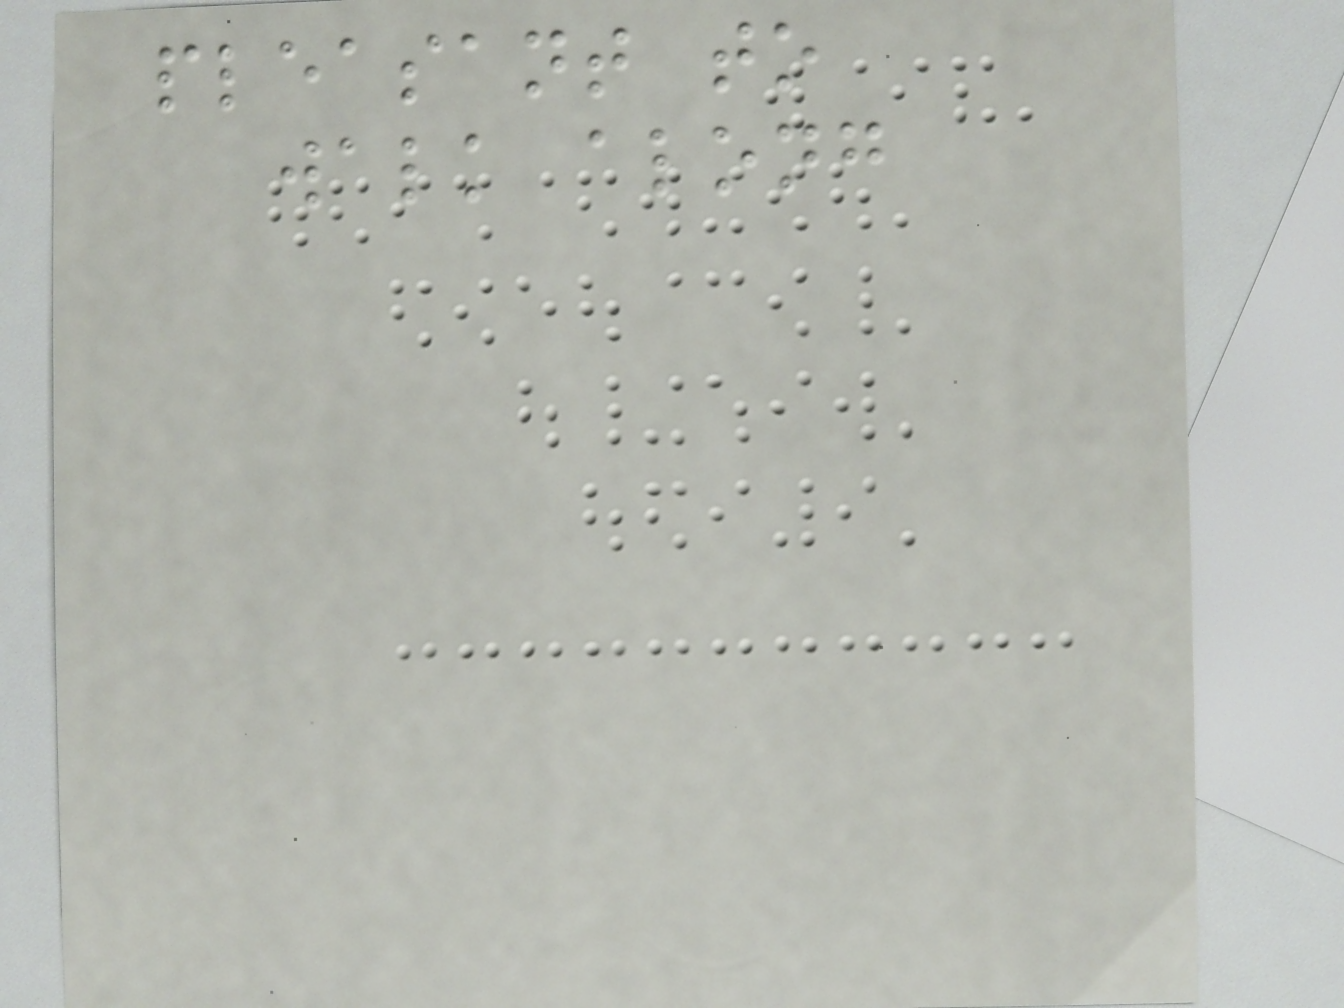pleasant to
walk along
